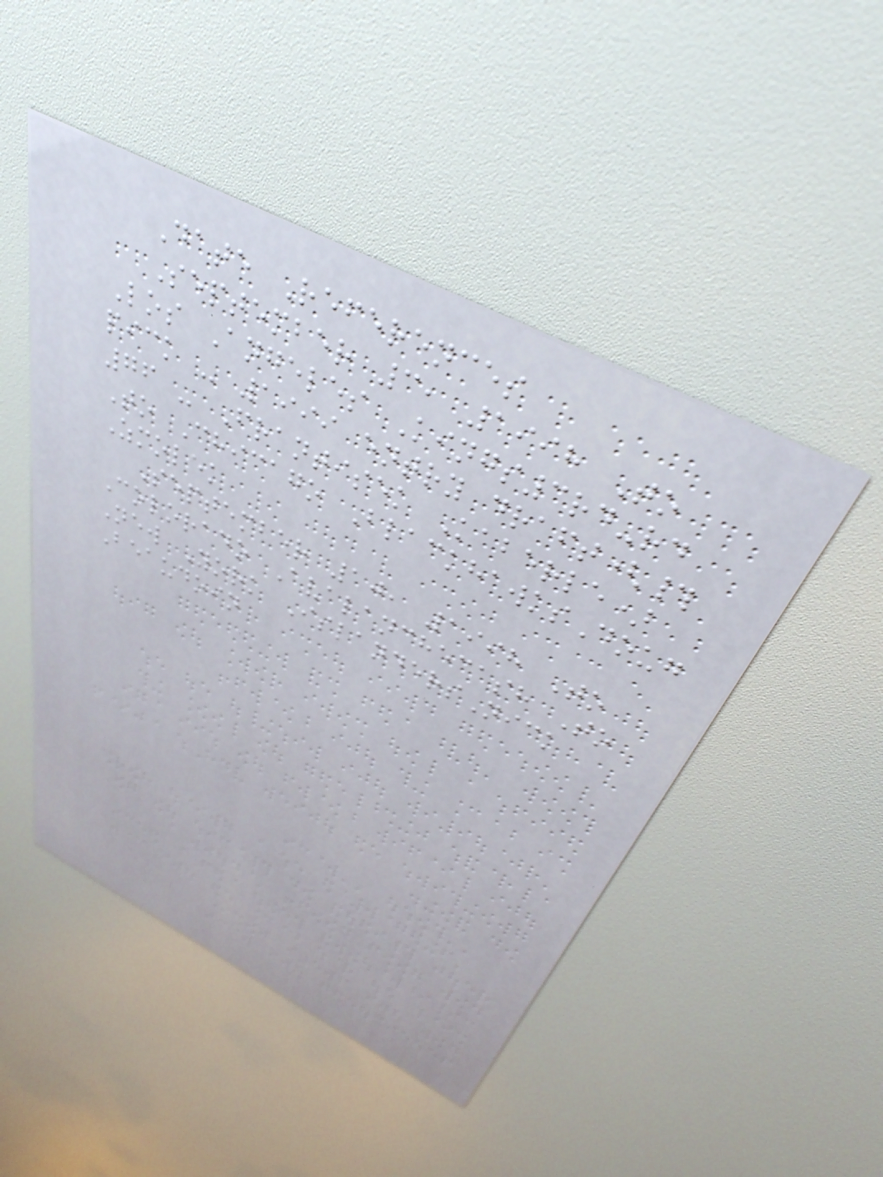Date References
September 3, 1998 To
Los Angeles Kings3rd-rd
pick - 1999 entry draft(#
76 - Frantisek Kaberle)
To Chicago BlackhawksDoug
Zmolek
September 10, 1998 To
Colorado Avalanchecash To
New York IslandersNick
Beaudoin
